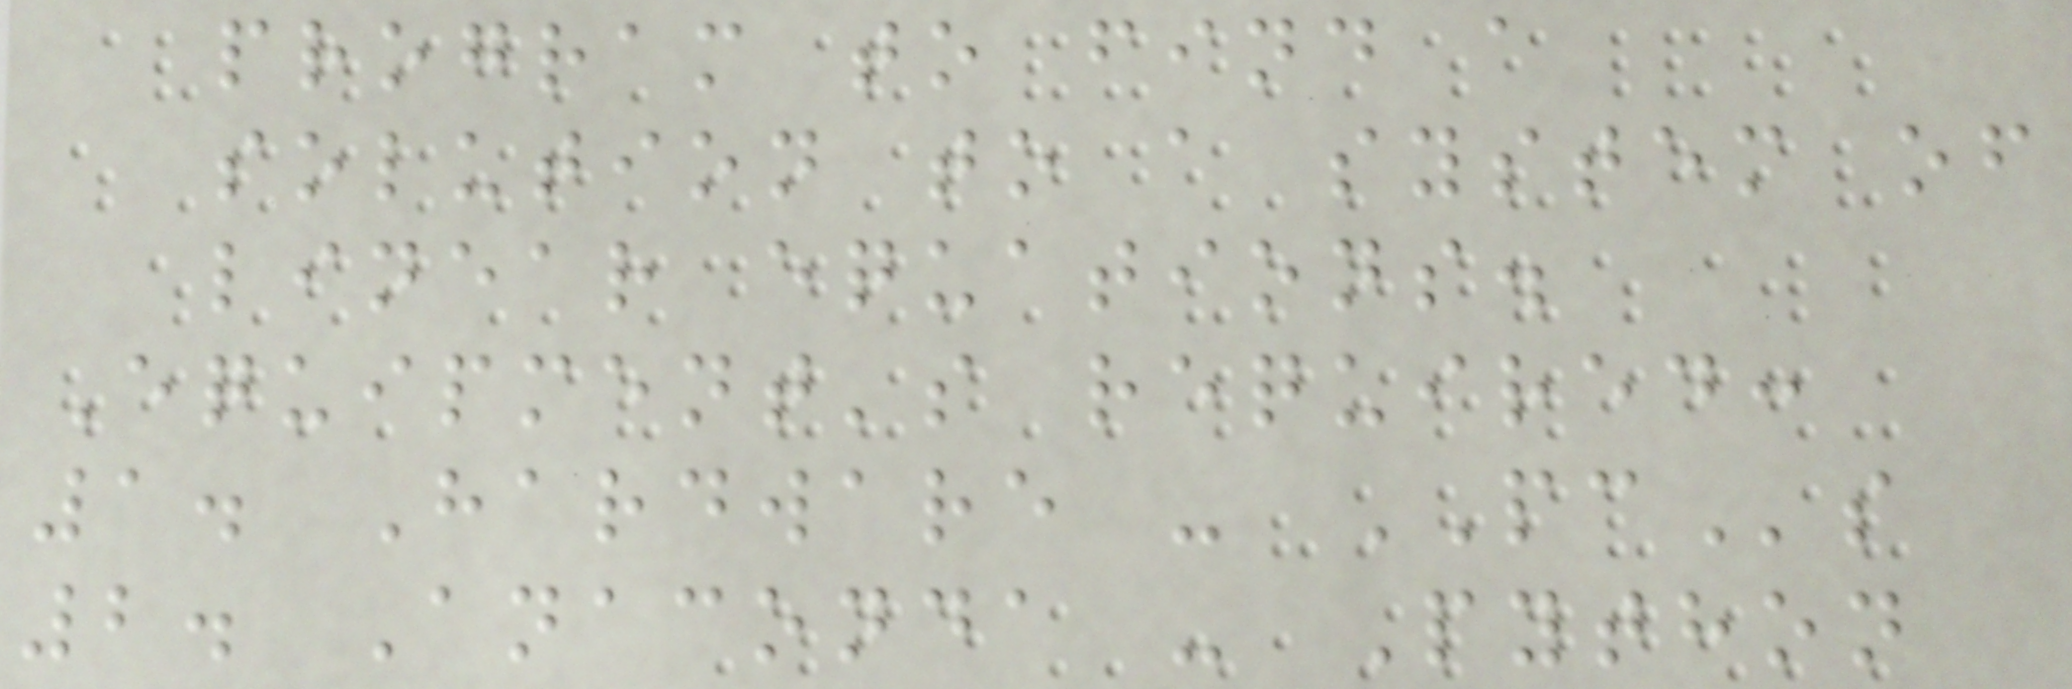program to find a
solution to a system of
linear equations.
Equipment's required:
1. Hardware - PCs
2. Anaconda - Python
